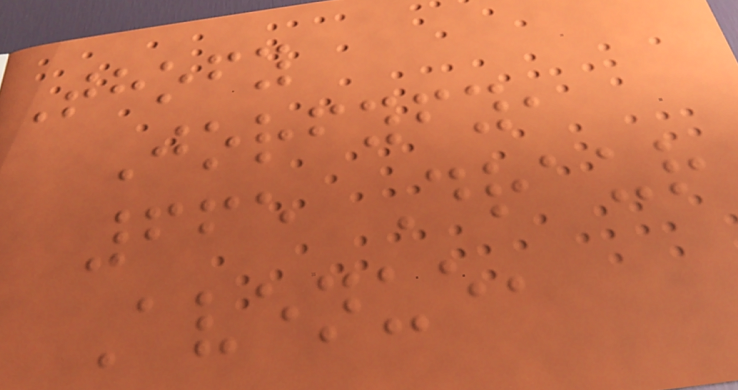Thofy
Jorfyfy,
665 Draur
Avenue,
